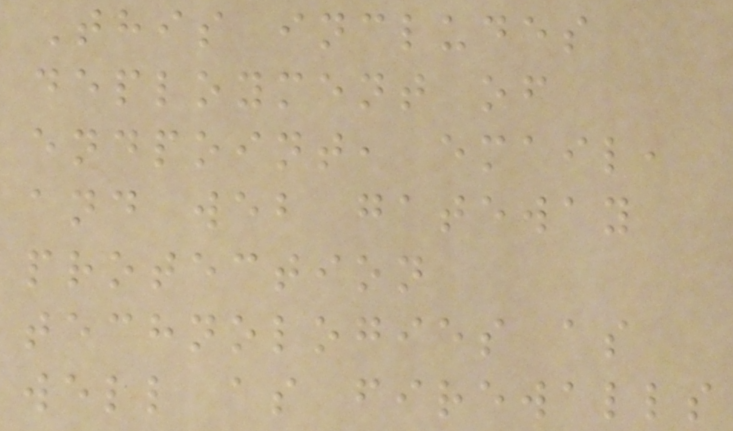This includes
deployment of
endpoint, email,
and web gateway
protection
technologies as
well as firewalls
